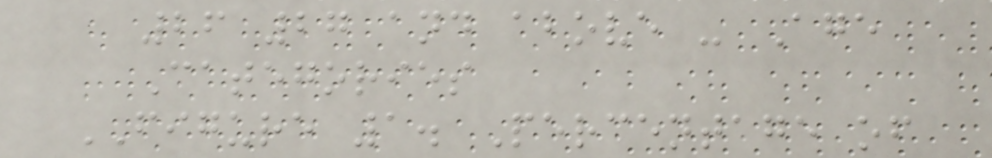26 27 and above - Age
Categories
FIGURE 1. Percentage of
